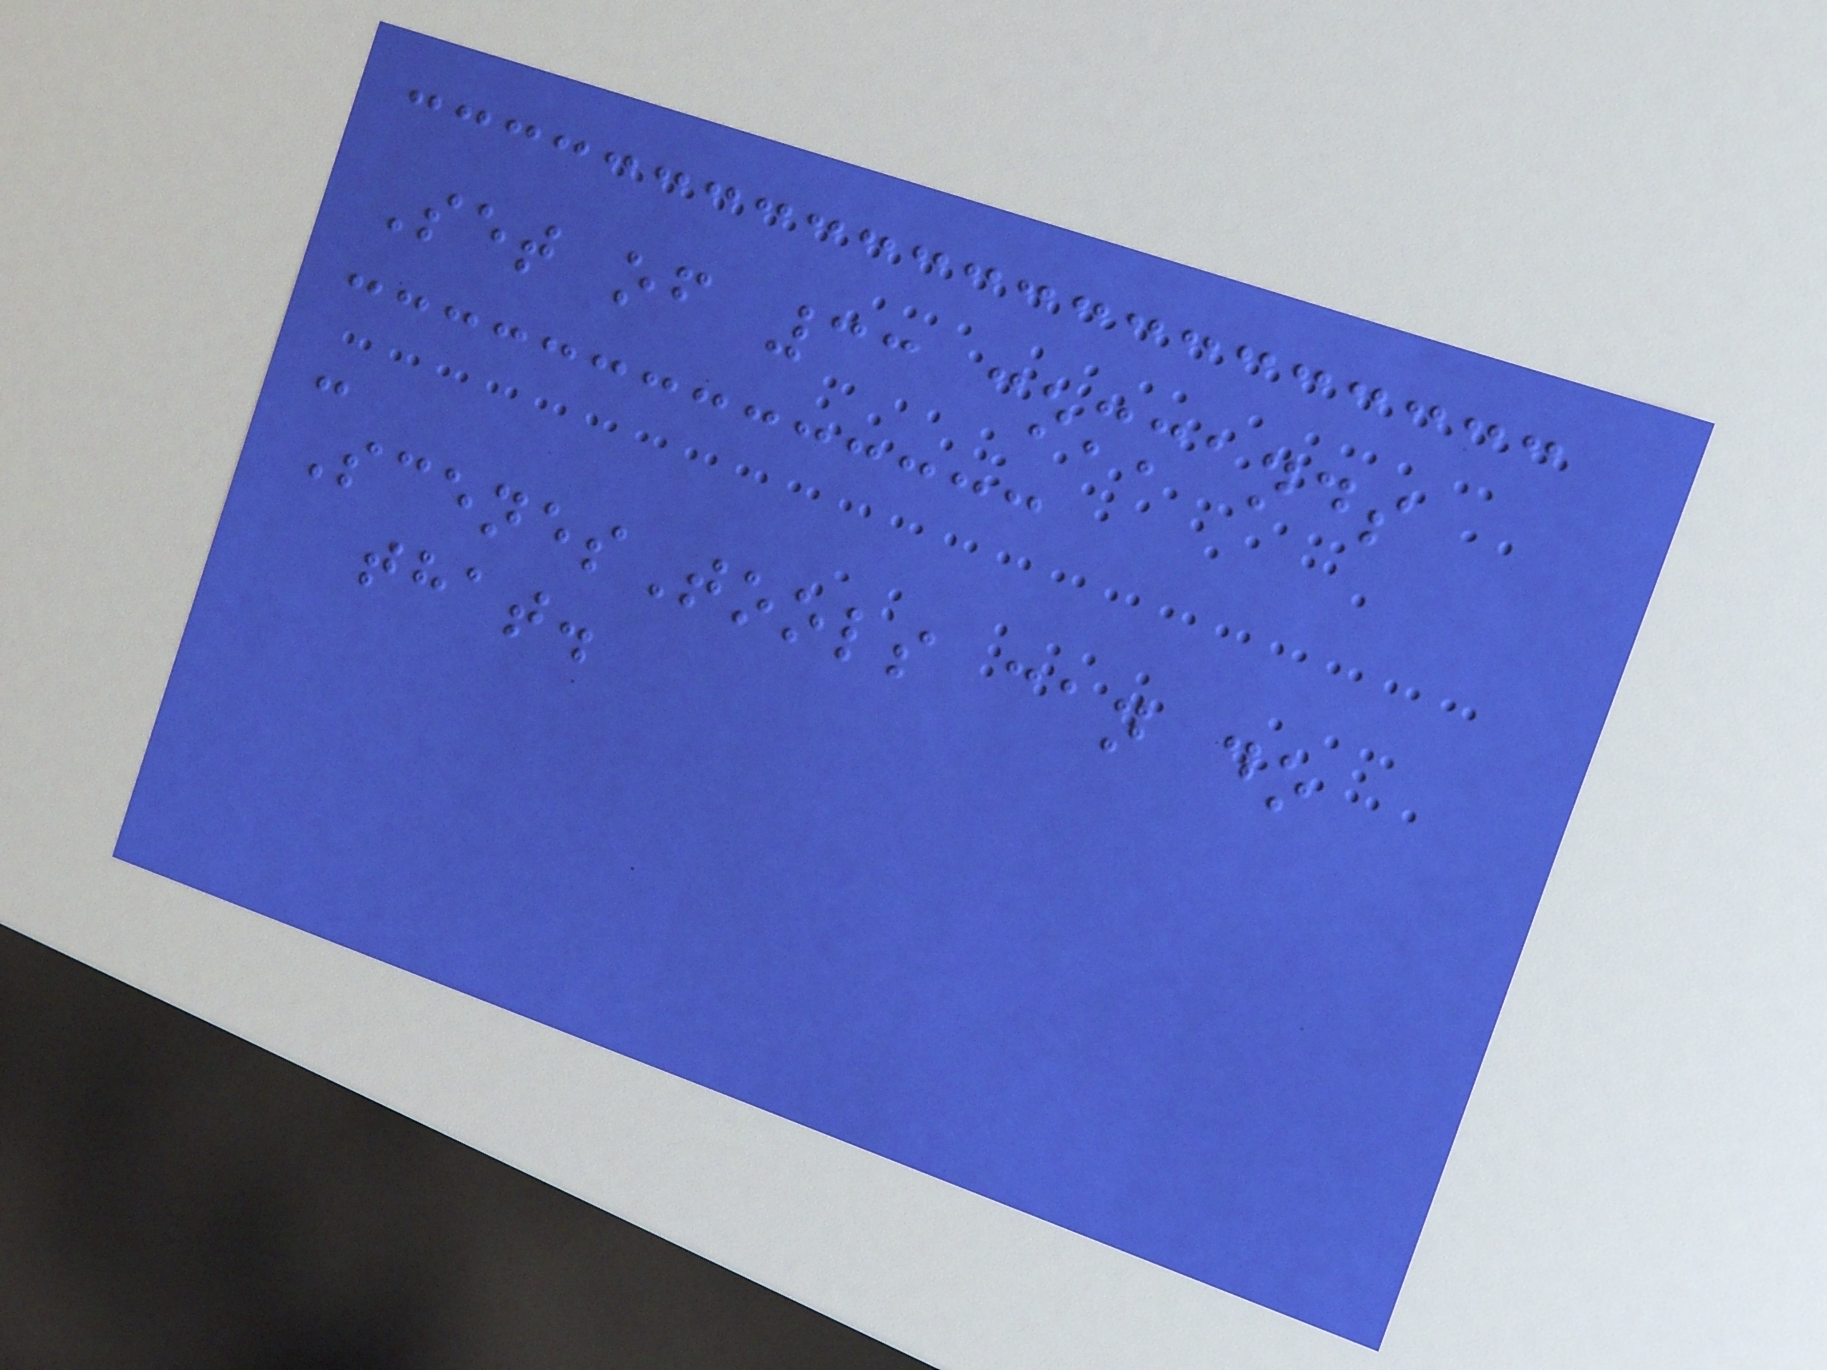Set of 33 commands
-
ScenesTools can do
that.
